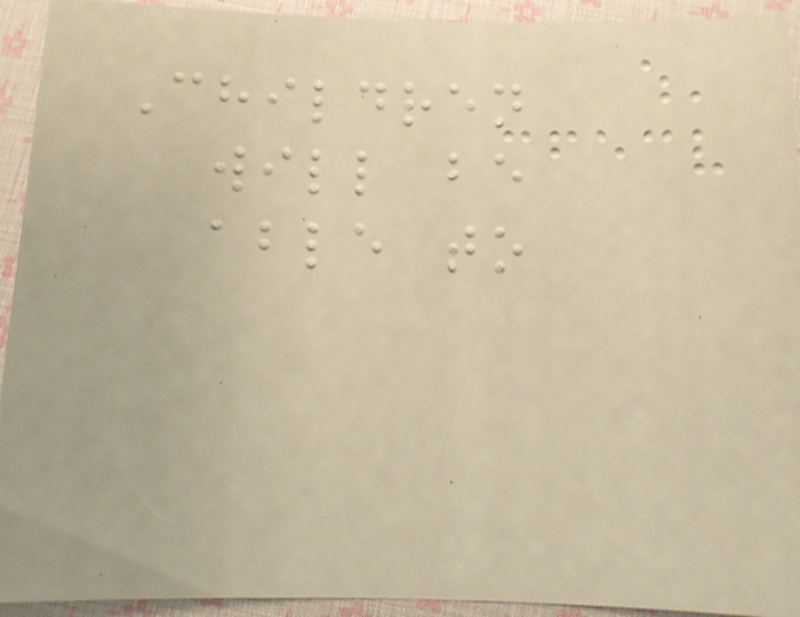Children
will be
able to
